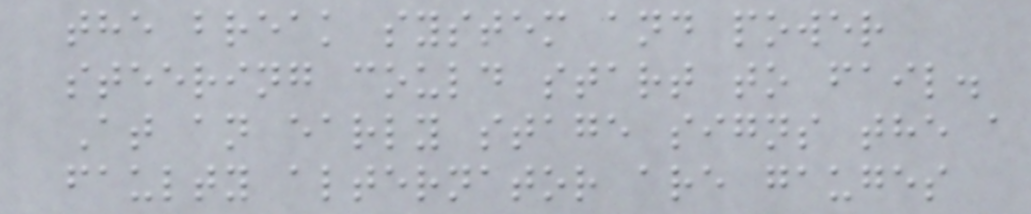the break system and power
steering could start to fail.
At an early stage signs the a
faulty alternator are gauges
